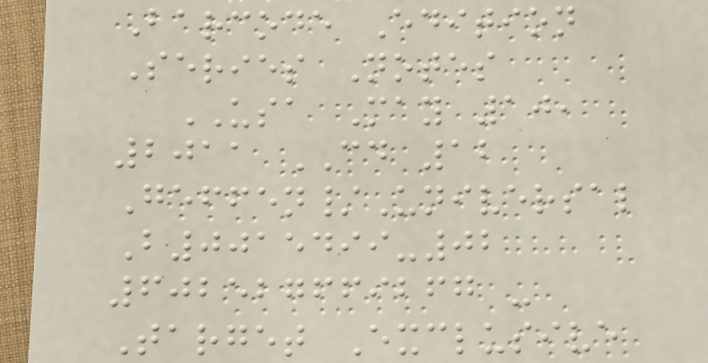Barcode Edition
Series Notes
USA May 10,
2011 CD 12
Geffen/Universal
B0015499-02
602527669267 -
Target Exclusive
